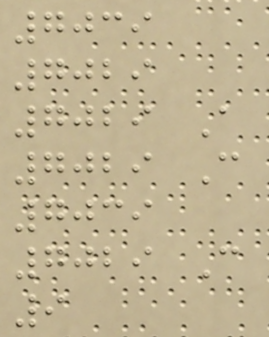7039
7029
7029 A
7029 C
7039
7029 C
9
